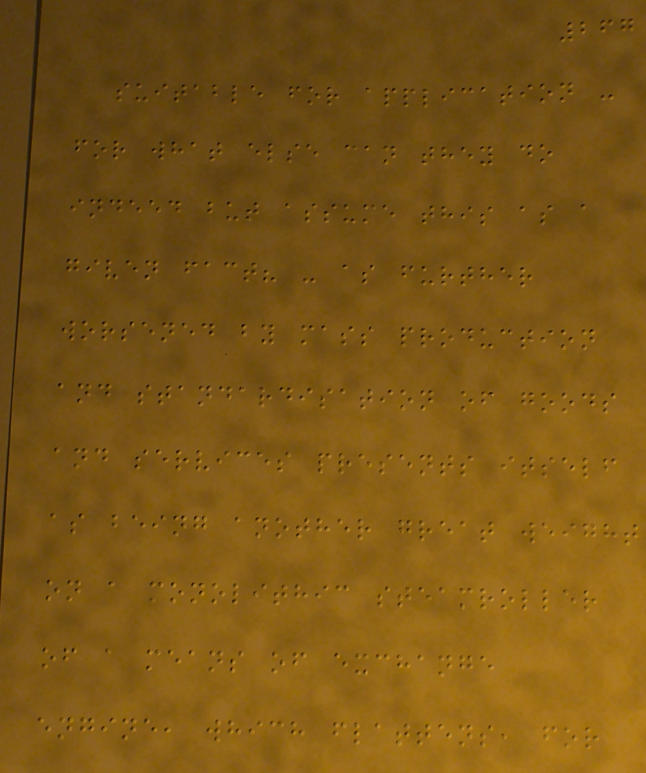267
suitable for application -
for what else can they do
indeed but assume this as a
given fact? - as further
worsened by mass production
and standardisation of goods
and services presents itself
as being another great weight
on a monolithic steamroller
of a means of exchange
engine, which flattens, for
